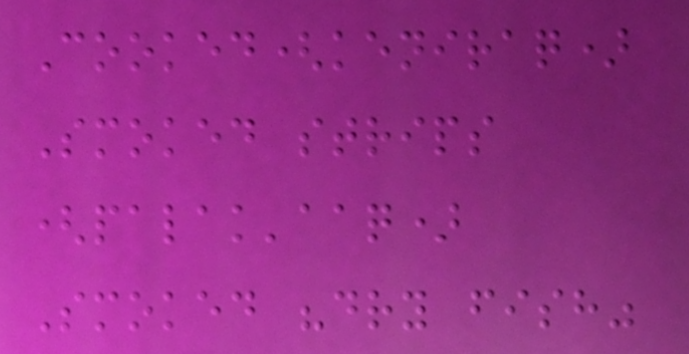Cooked(keniraq)
Smoked strips
(palak'aaq)
Smoked "dry fish"
